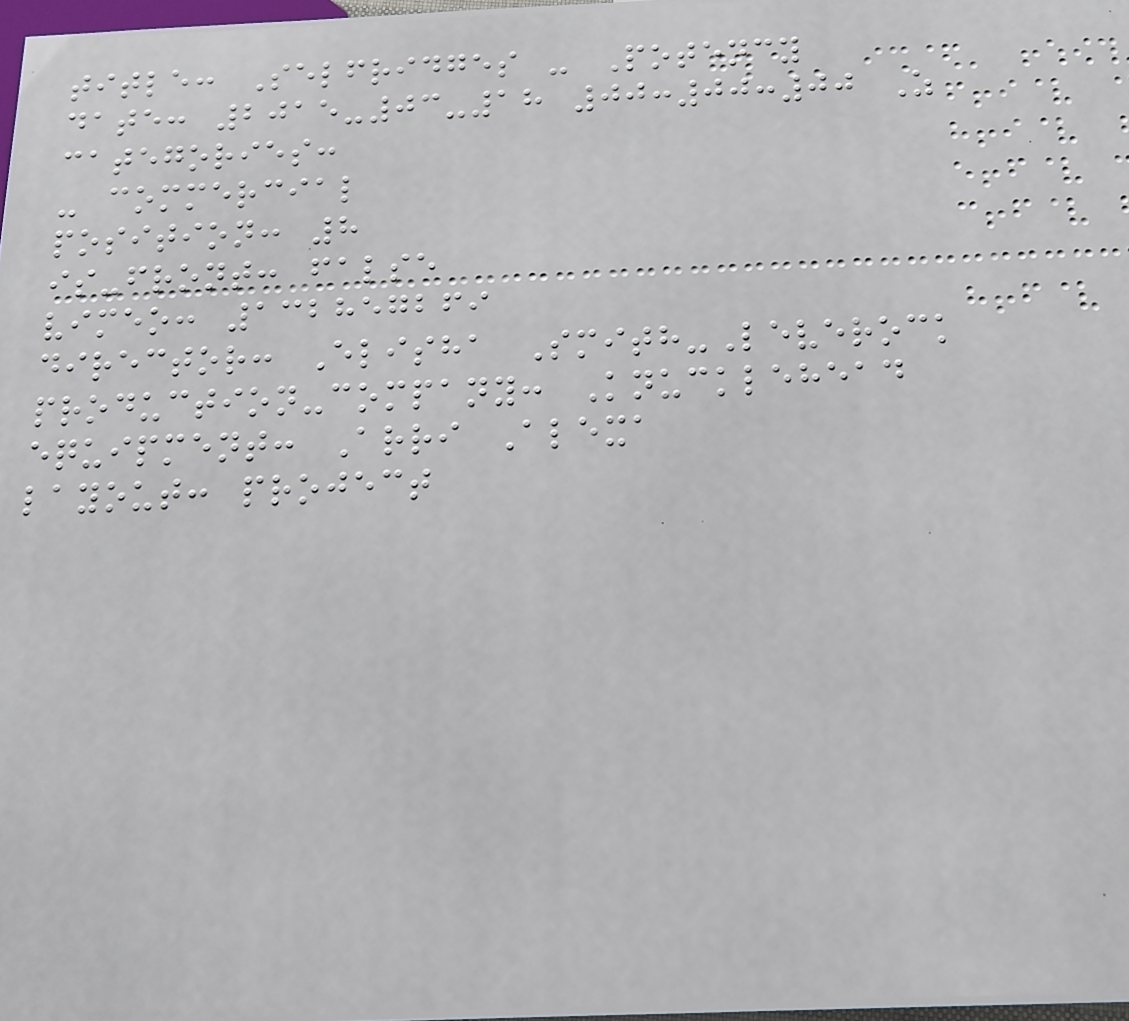title: Selfridges - Potency
date: 2015-03-18 00:00:00 Z
categories:
- commercial
position: 8
is-front: false
vimeo: 132857269
director: Elisha Smith-Leverock
production-company: Knucklehead
equipment: Arri Alexa
layout: project
